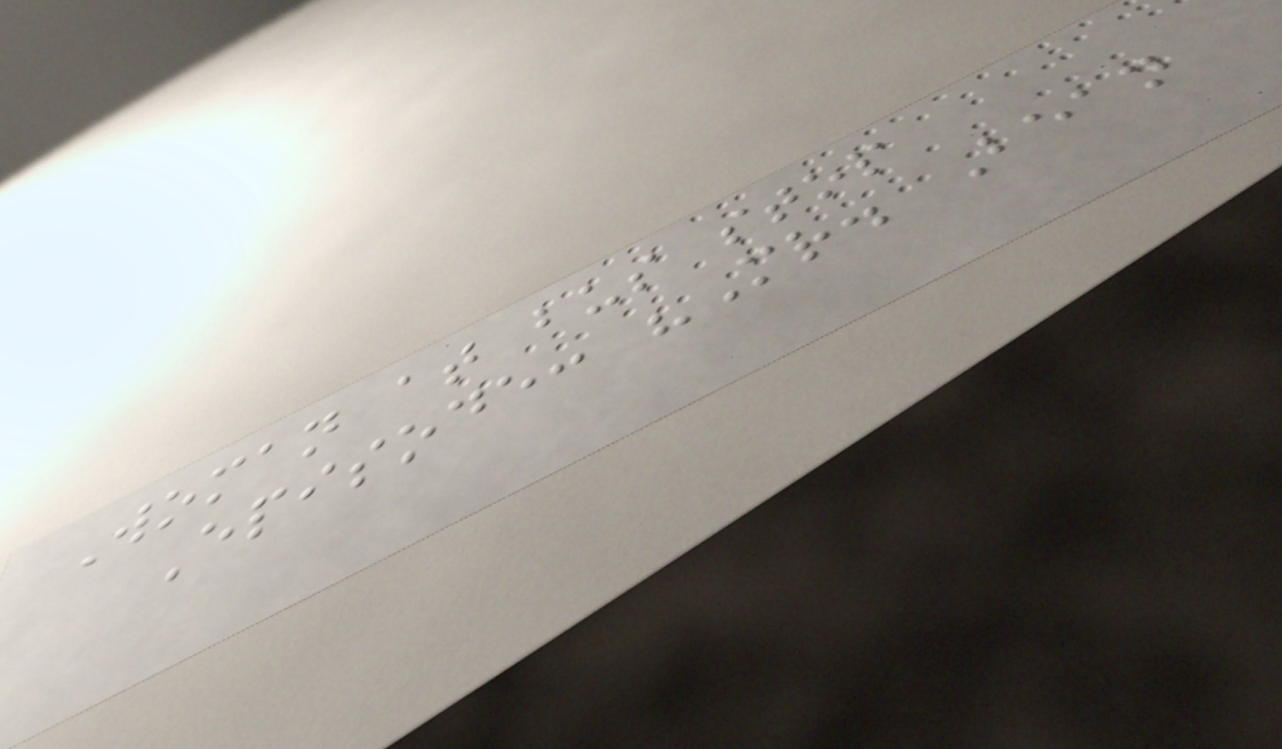Woman at bus stop
Episode: "Mr. Bean
